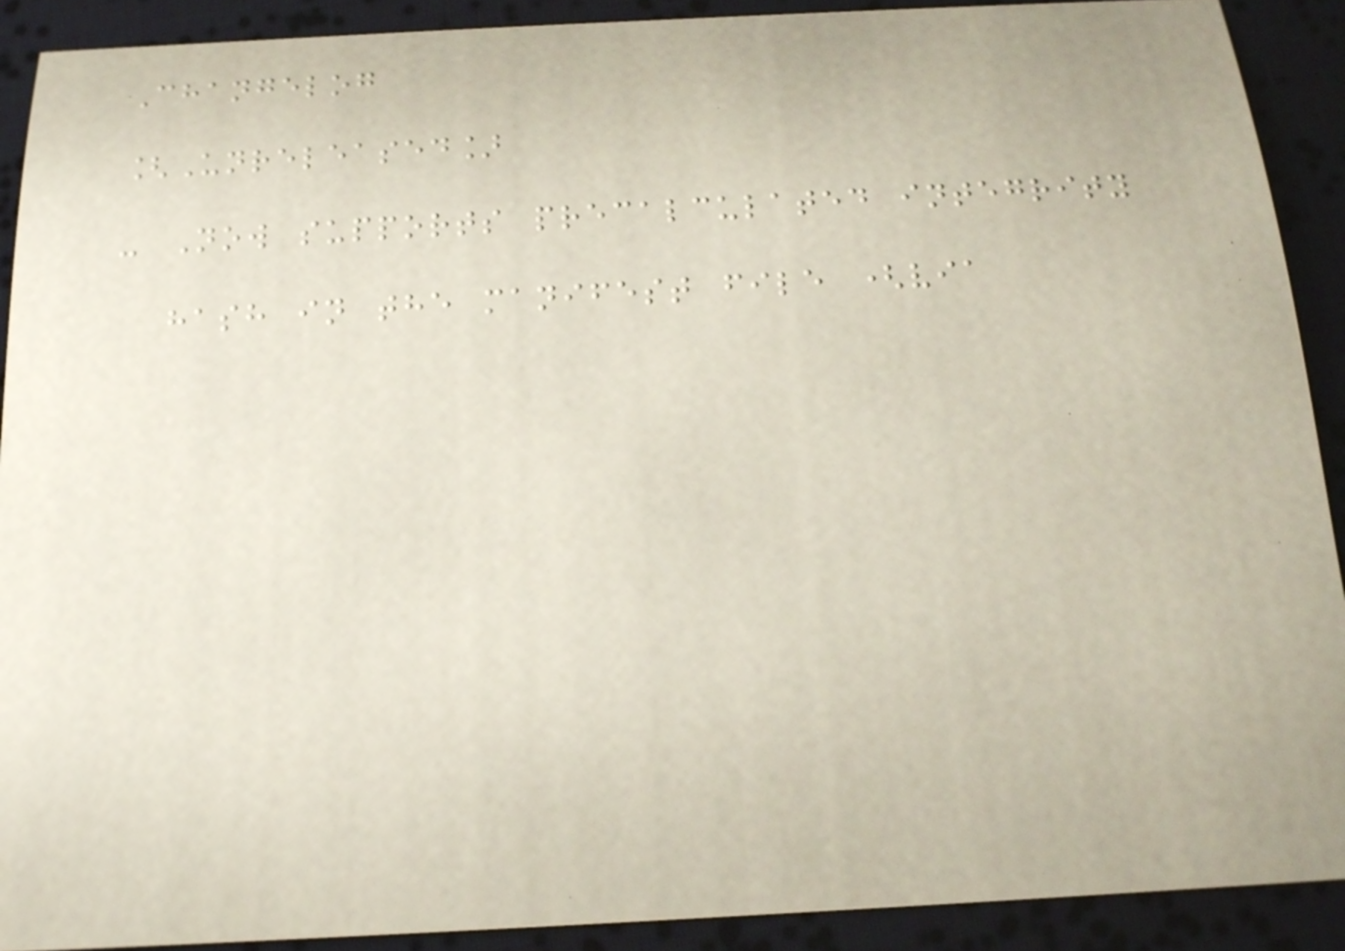Changelog
[Unreleased]
- Now supports precalculated integrity
hash in the manifest file (via
